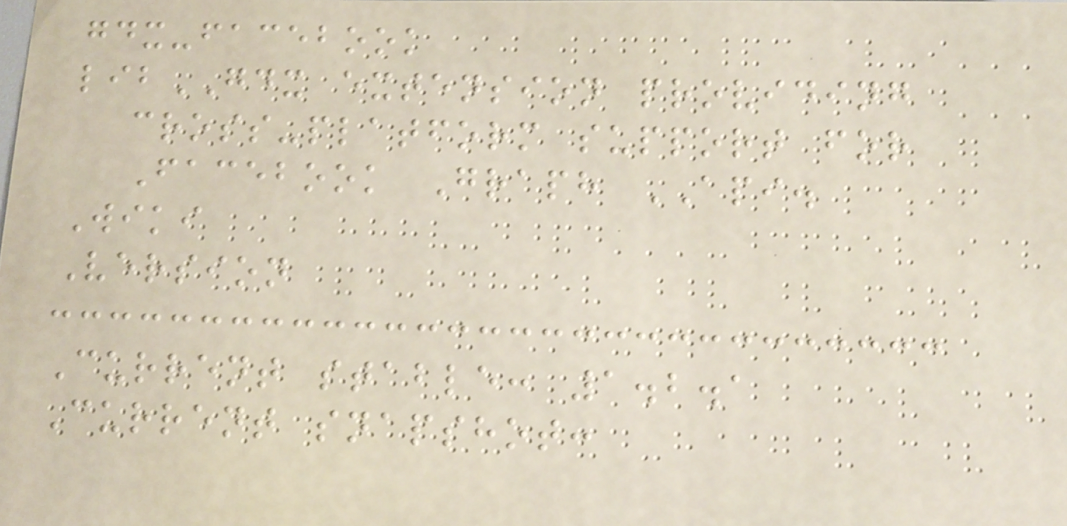gdx-facebook
libGDX extension providing
cross-platform support for
Facebook Graph API.
Wiki
Version
Current stable: 1.2.1
Current snapshot:
